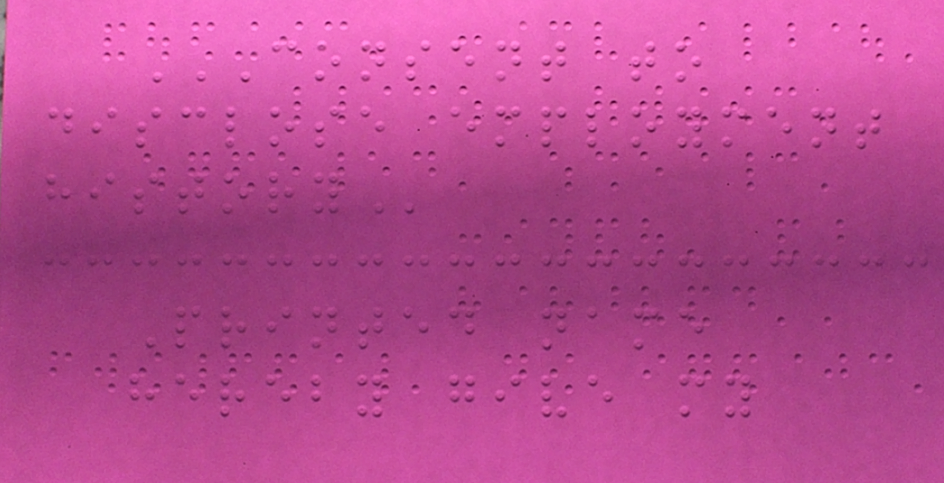CONSENT TO
DISCLOSE EMPLOYMENT
HISTORY
Printed name
hereby give my
